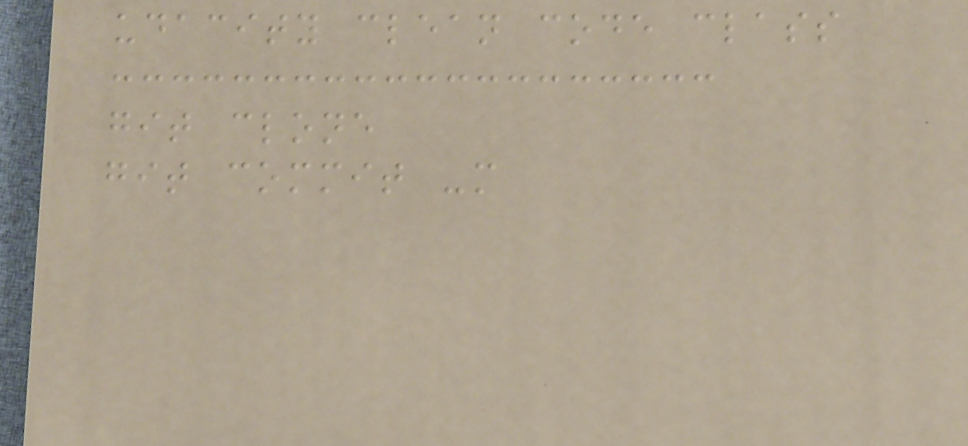udacity clean code class
git clone
git commit -m
